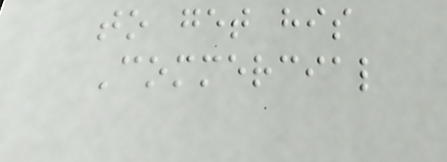to get his
Commercial
